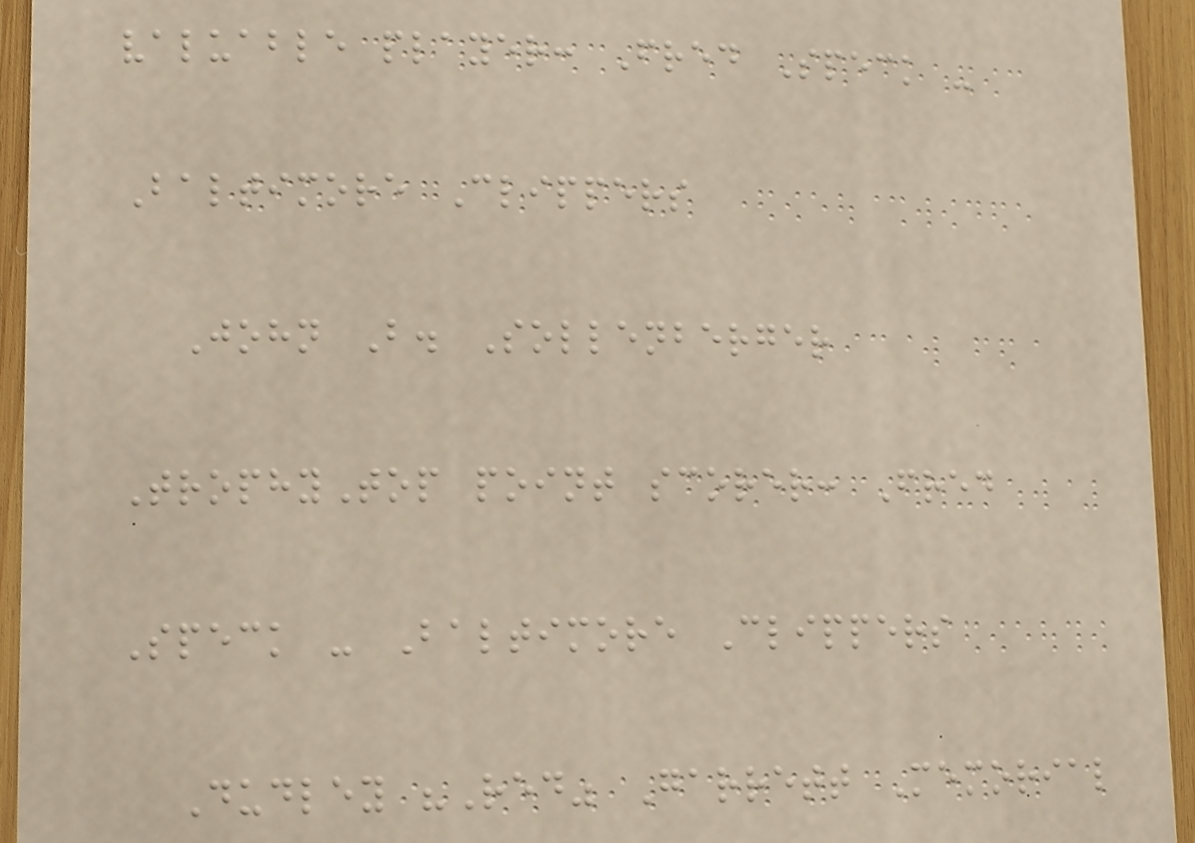valuable player: Fred Speck -
Baltimore Clippers
John B. Sollenberger
TrophyTop point scorer: Fred
Speck - Baltimore Clippers
Dudley "Red" Garrett Memorial
